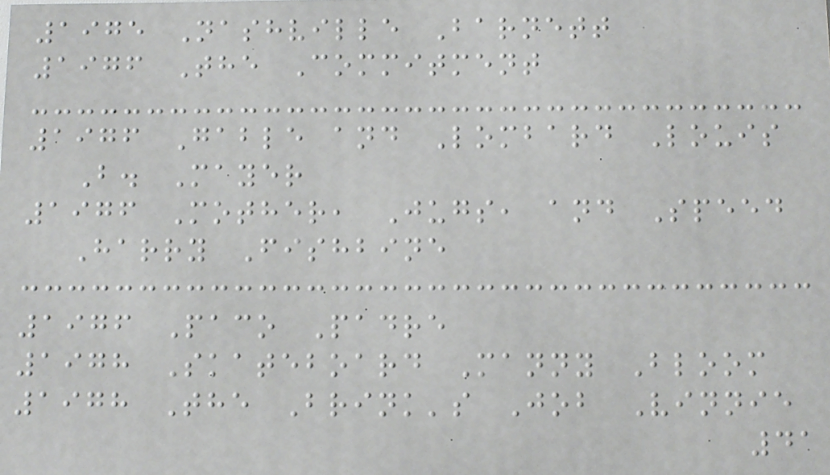1975 Nashville Barnett
1976 The Commitment
1976 Gable and Lombard Louis
B. Mayer
1976 Mother, Jugs, and Speed
Harry Fishbine
1976 Paco Padre
1978 Skateboard Manny Bloom
1978 The Brink's Job Vinnie
41
